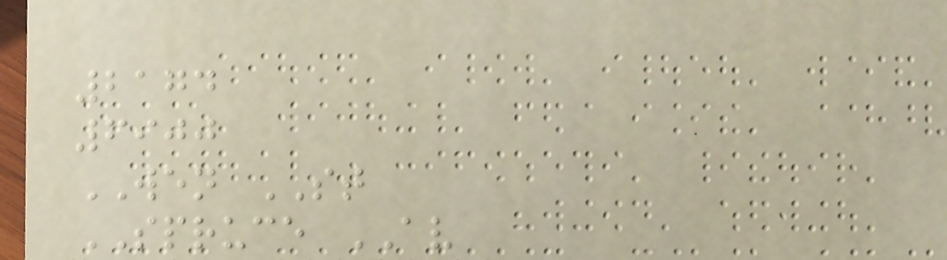2174
6900
WEN ST
SPRUCE AV
